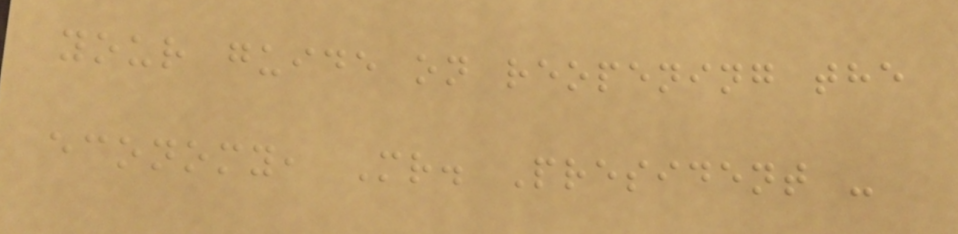your guide on reopening the
economy, Mr. President -
